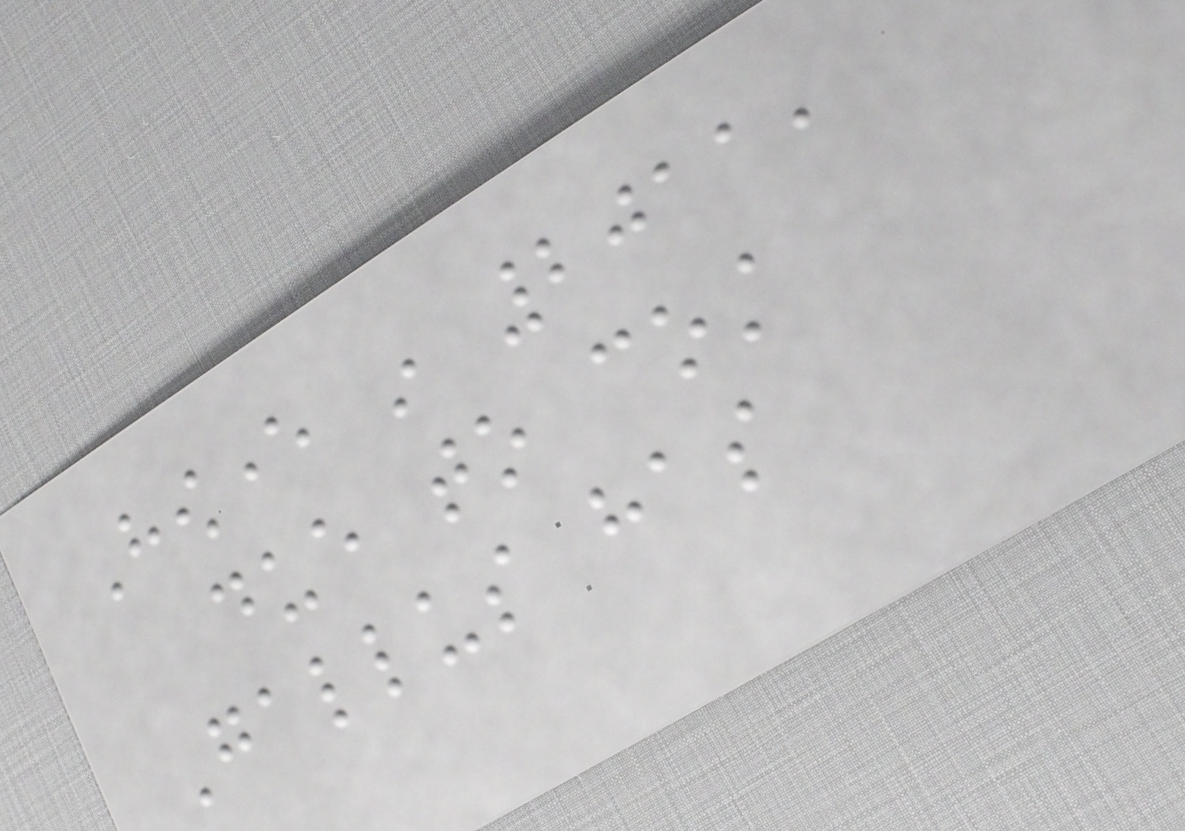However in 2011,
due to cost
Gallus has
